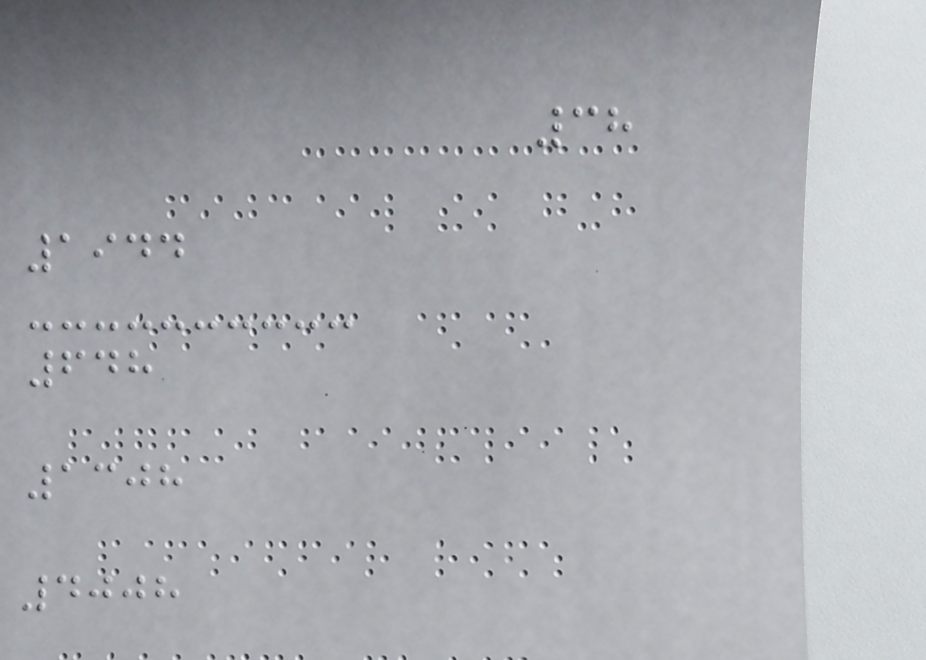38
1944
648
1308
4008
